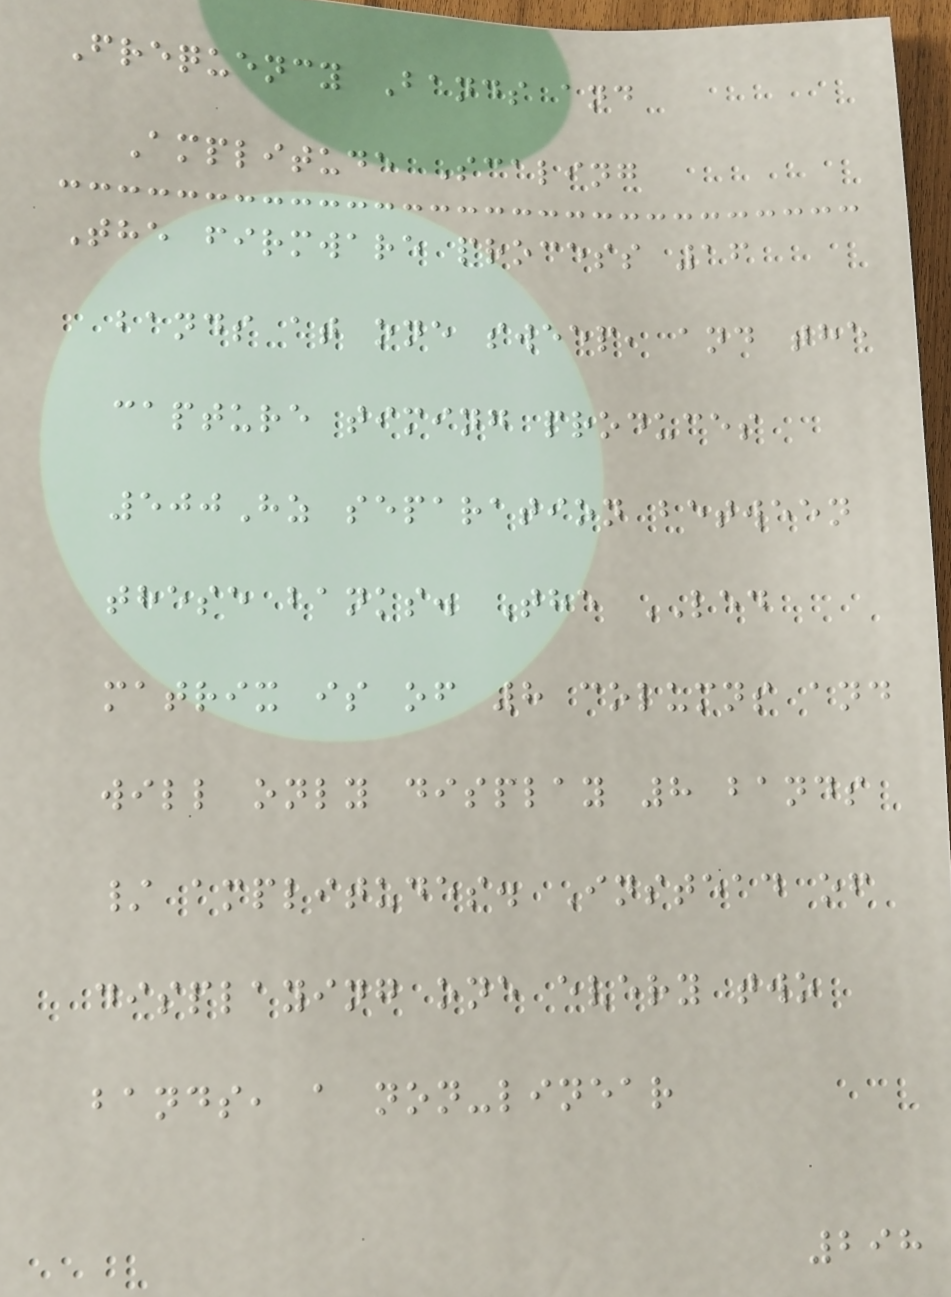Frequency Bands and
Amplitude Scaling
The firmware process 16
bands at one sweep, and the
capture timing produces
500Hz separation between
these banks. The LED
matrix is of 8 columns and
will only display 8 bands
/ amplitudes. Instead of
displaying one every two
bands, a non-linear
298
